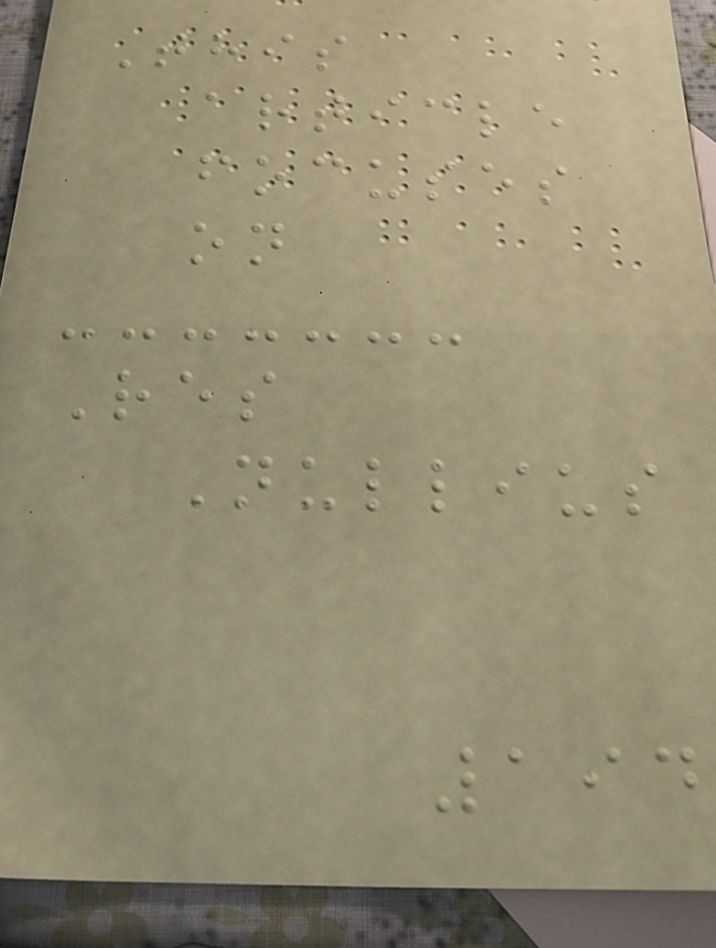This
article
focuses
on
Res
Nullius
194
